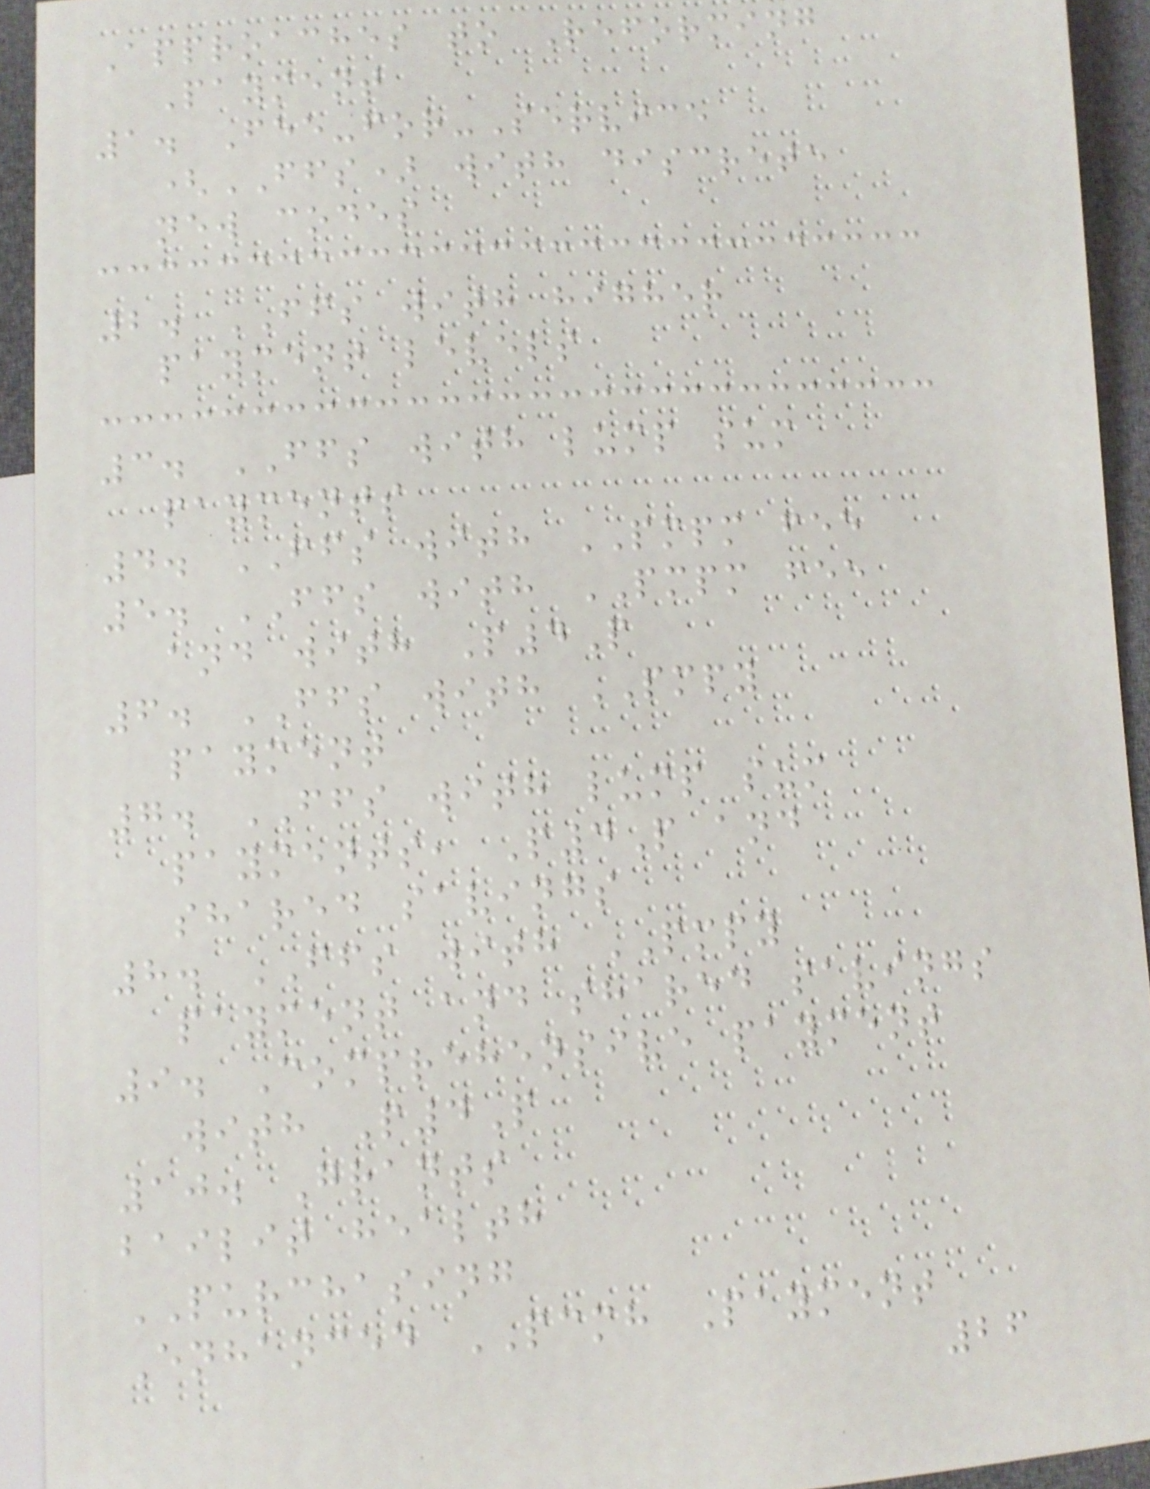Approaches to Reforming
Payment
1. Fee-for-Service
(FFS) with discrete
new codes
2. FFS with higher
payment levels
3. FFS with lump sum
payments
4. FFS with PMPM fee
5. FFS with PMPM fee
and with P4P
6. FFS with PMPY
payment
7. FFS with lump sum
payments, P4P and
shared savings
8. FFS with PMPY
payment and shared savings
9. Comprehensive payment
with P4P
10. Grants
bailit health
PURCHASING
Enhanced PCMH Payment
26
